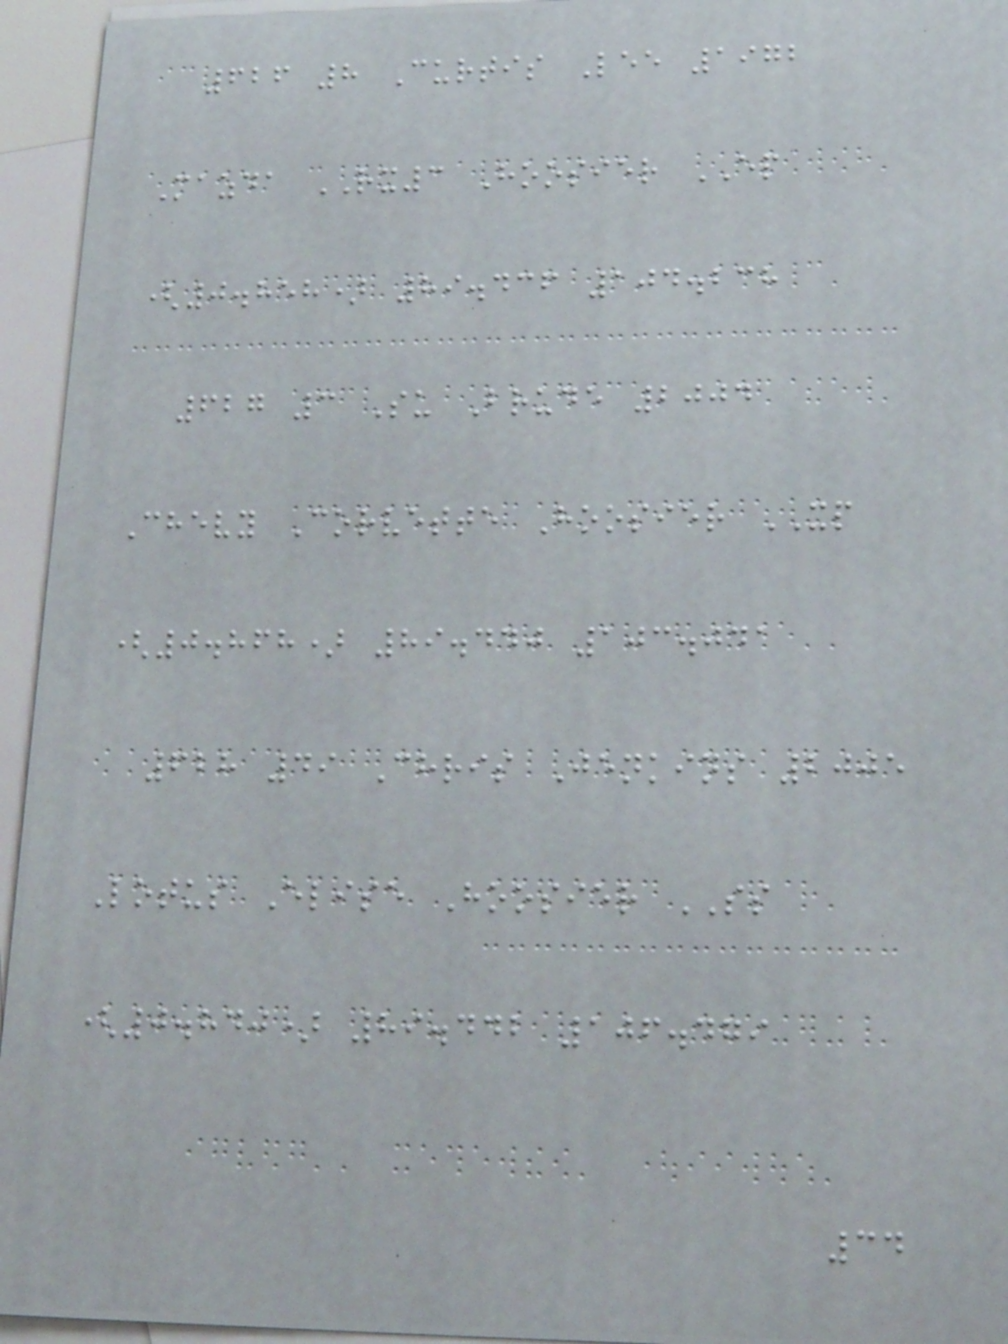626 8 Curtis Lee 1972
Mazda RX3 Hoosier EP
(0.858) 89.436 104.238
627 3 Su Brude 2004
Chevy Corvette Hoosier XP
(0.868) 89.440 103.041
628 49 Chris Jenkins 2005
Lotus Elise Hoosier SS
(0.840) 89.442 106.479
34
